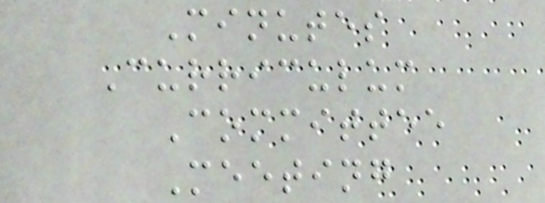Minutes
Curriculum
Committee
Meeting
